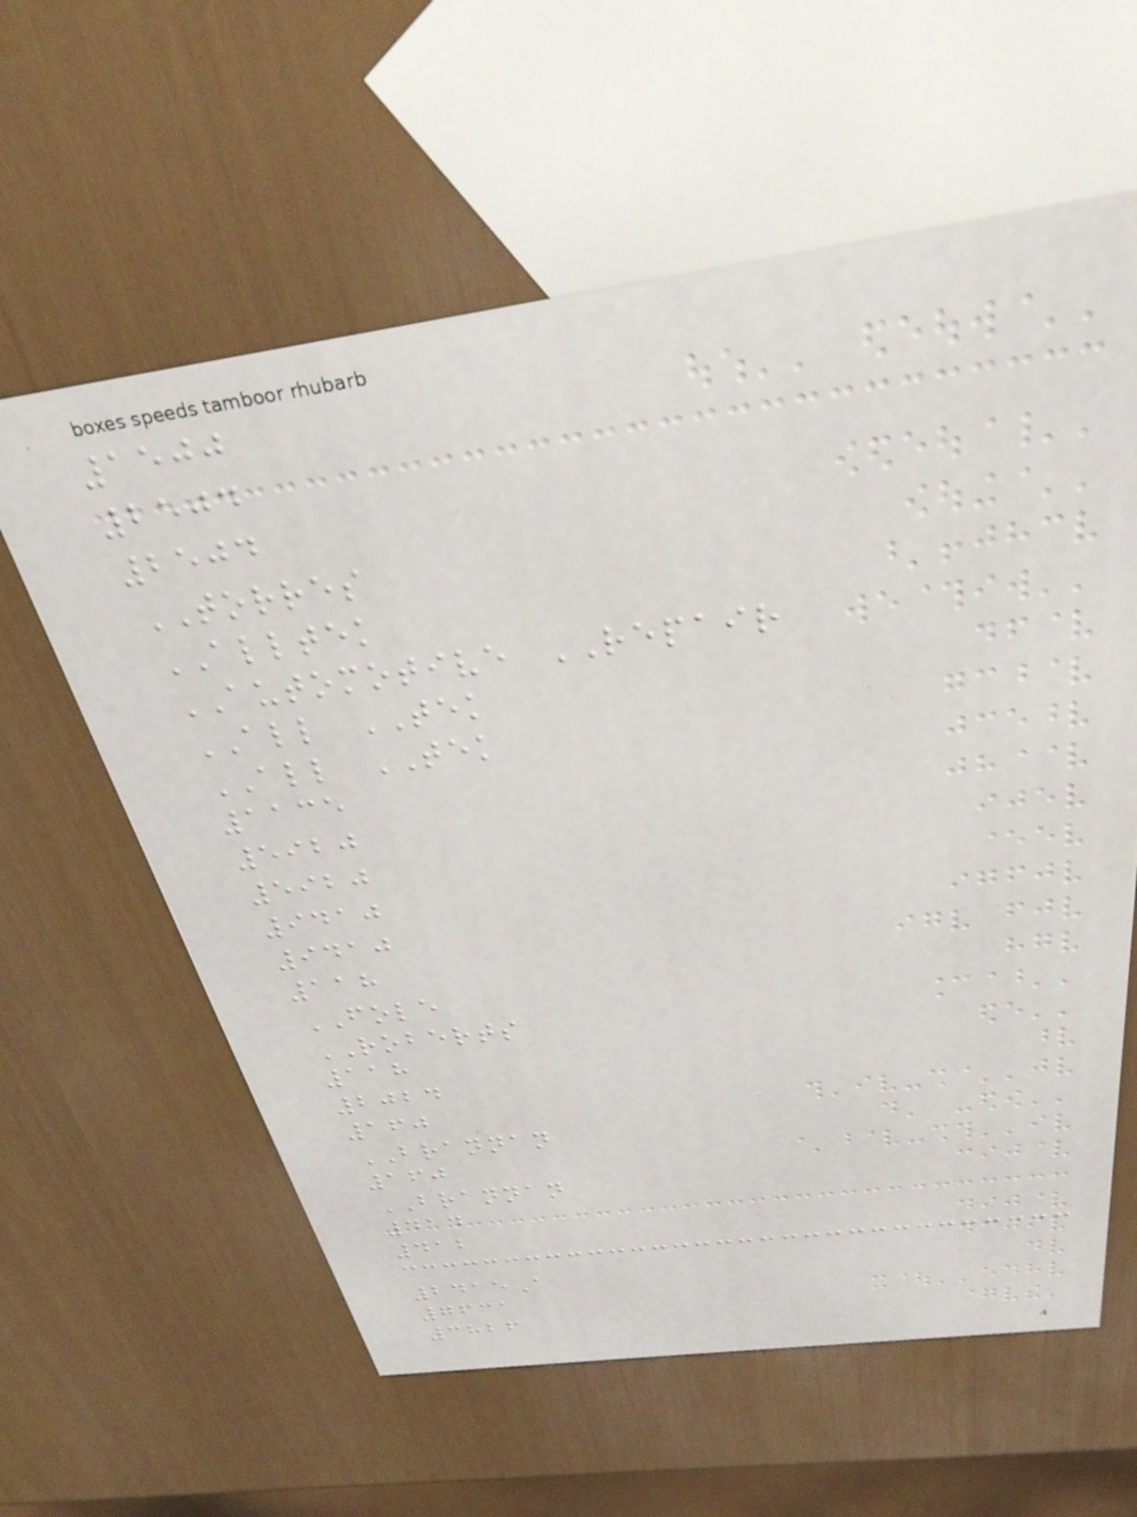1500
2504
2504
TORRES
ALLTEK
AUTOMOTIVE REPAIR
ALL TEK
ALL TEK
1135
5920
5920
9410
9410
118
FOLE
ROBERTS
118
2024
160
BRANNAN
160
BRANNAN
414
412
2415A
7631
3826
